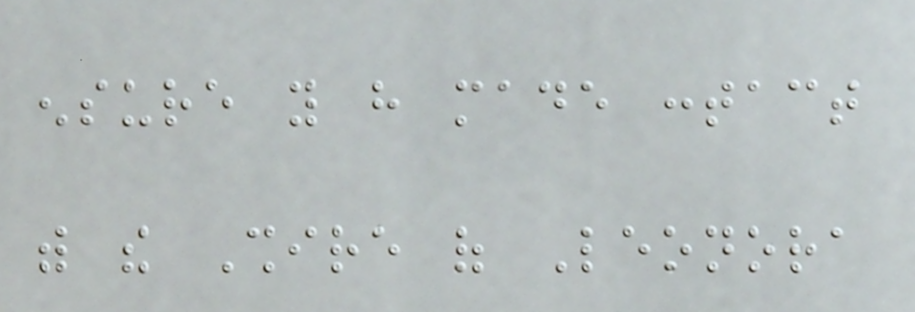ensure you have made contact
with the Shire of Leonora
